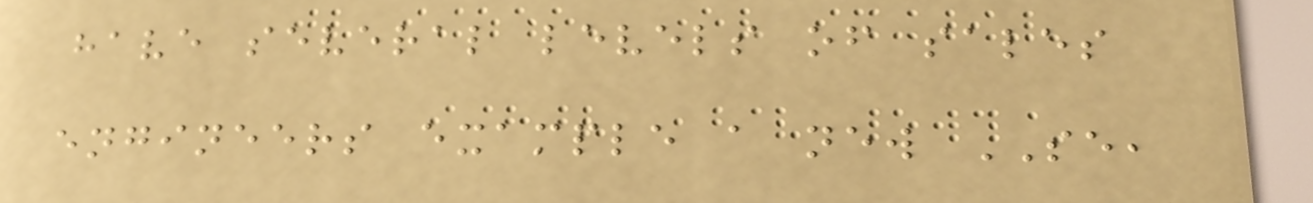have several levels of sales
engineers example a new SE,
